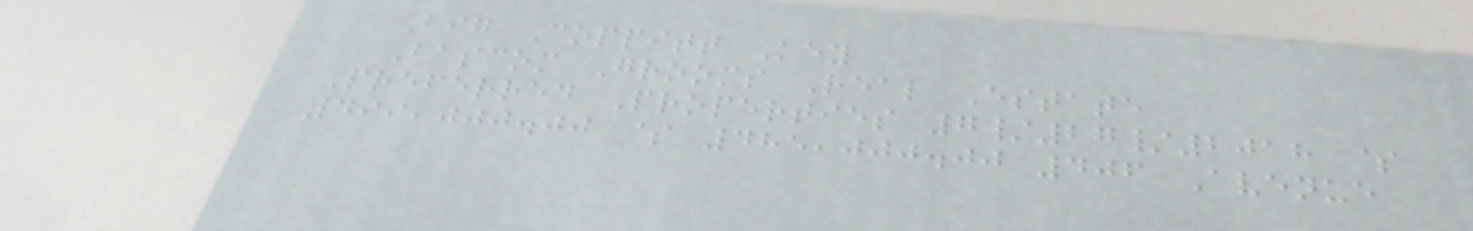Big Coppitt Key
Bascom Grooms Real Estate
Preferred Properties 7/27/2018 $
499,000.00 $ 485,000.00 406 Avenue
